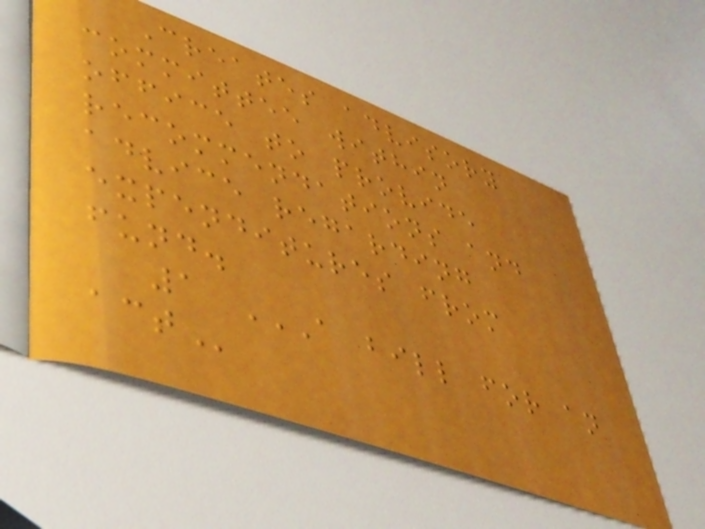Creates advisory
committee within
office to provide
recommendations and
advice regarding
expenditures from
fund.
1 A BILL FOR AN
ACT
